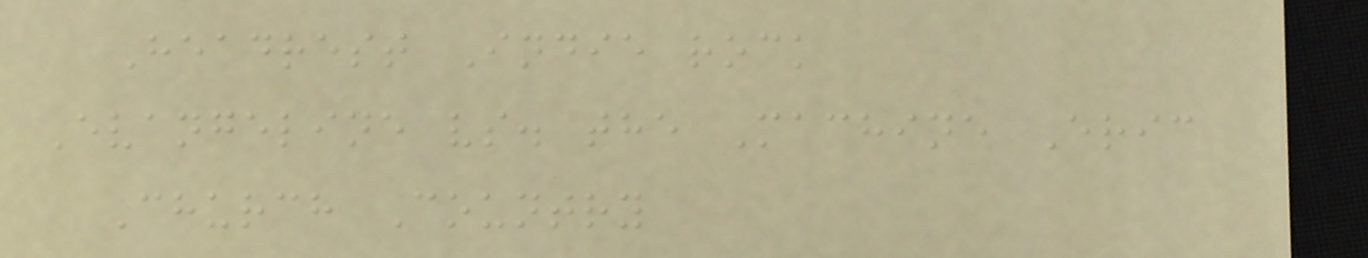Headrest Indie rock
Evangeline vs. the Machine Eric
Church Country
